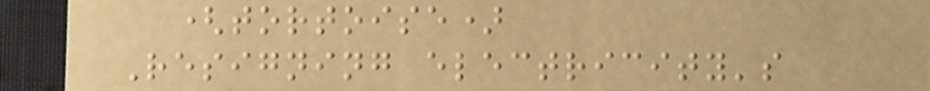(tortoise)
Resigning electricity's
